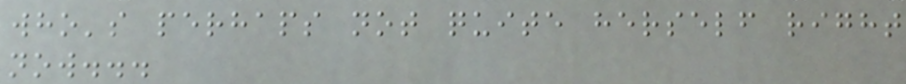who's perhaps not quite herself right
now...
